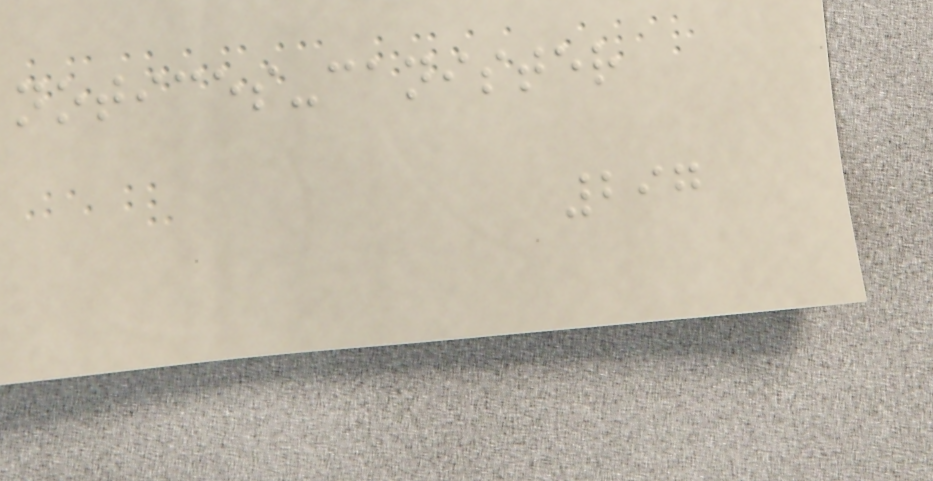notices-canister
297
